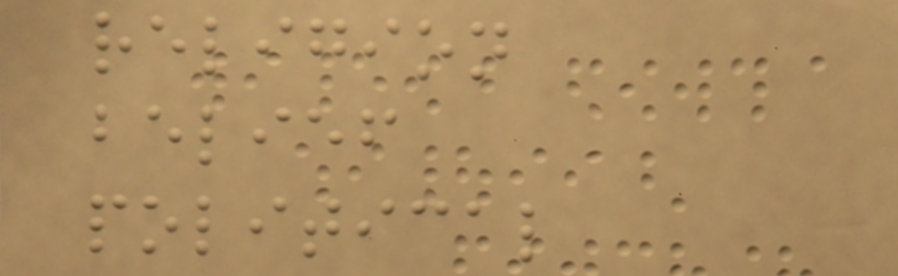religion
belief
political
